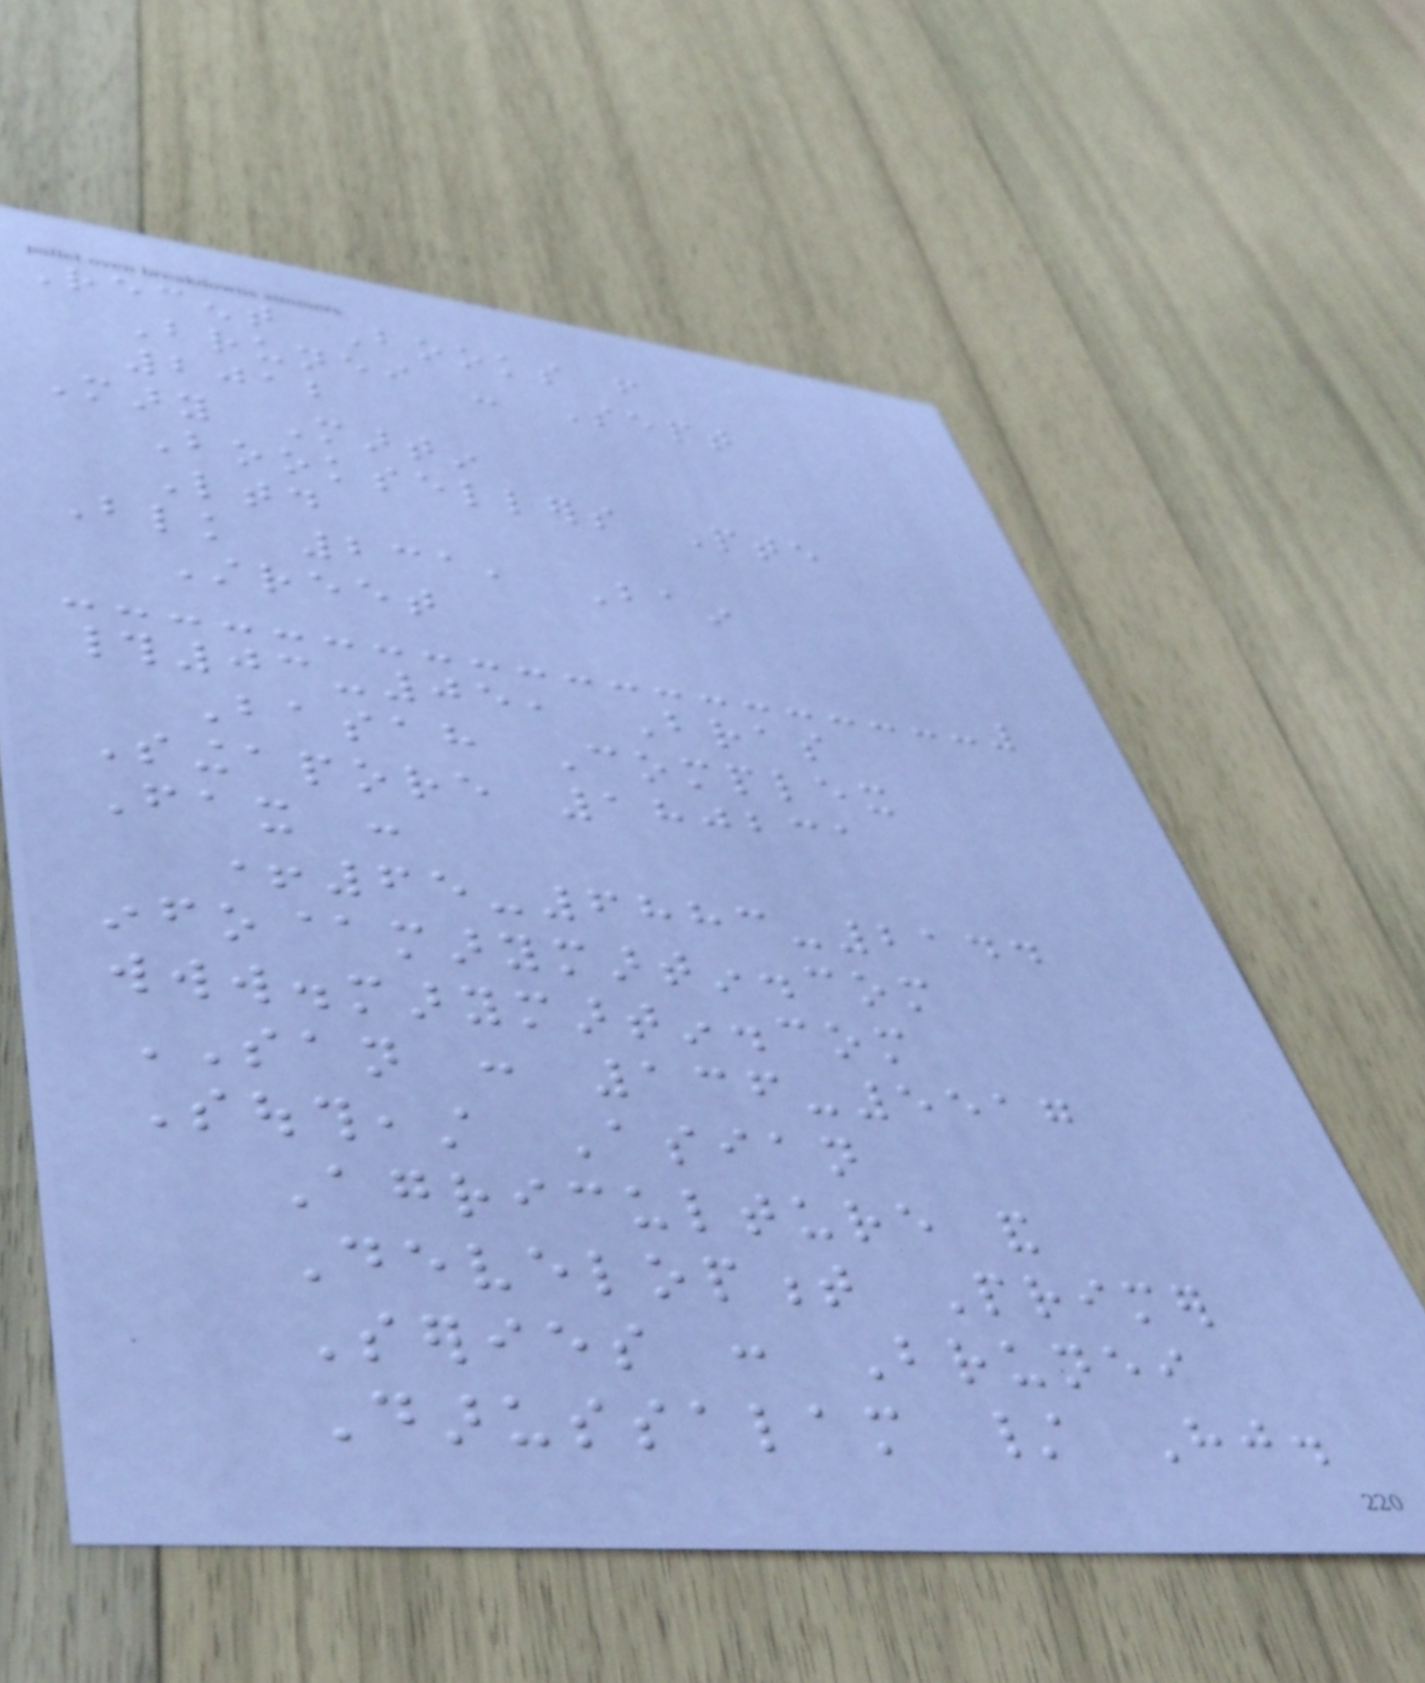Recent Books from
Brunei - Sept
2012
Mary Martin
Booksellers Pte
Ltd
Blk 231, Bain
Street
#03-05, Bras
Basah Complex
Singapore 180231
Fax :
+65-6883-2144
info@marymartin.com
www.marymartin.com
SAN : 136-5517
Southeast Asian
Agriculture and
Development Primer
Series : Brunei
Darussalam / Hj.
